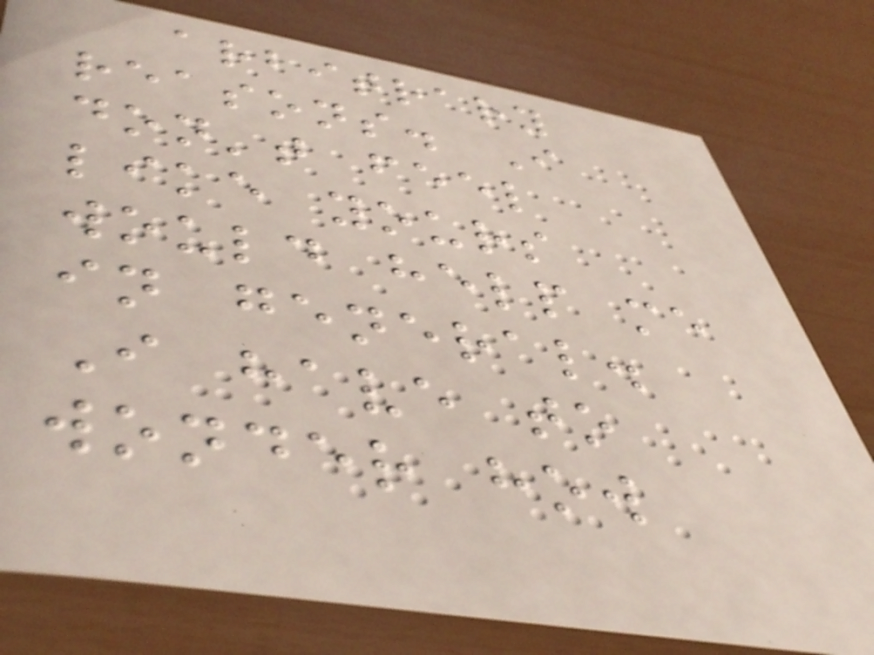arbitrary
reasons. I
don't feel
like yours
would help me
in general.
I have to
wonder how
